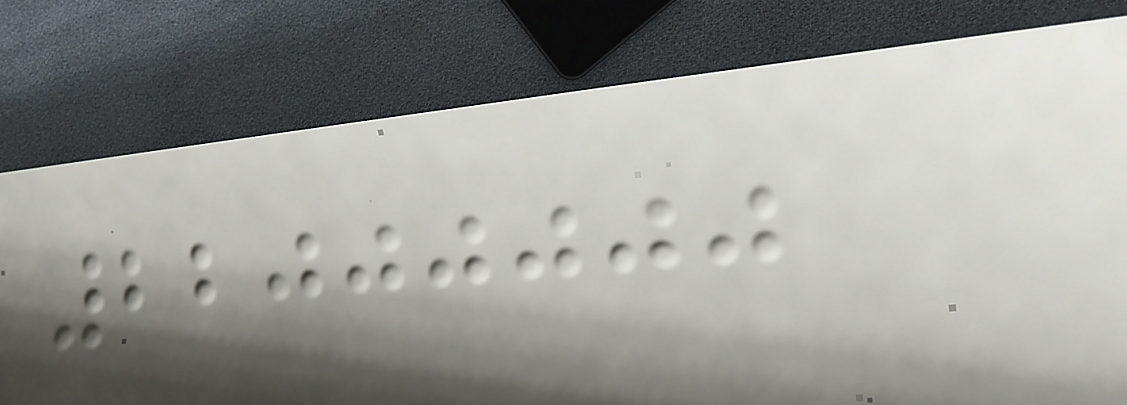22000000
